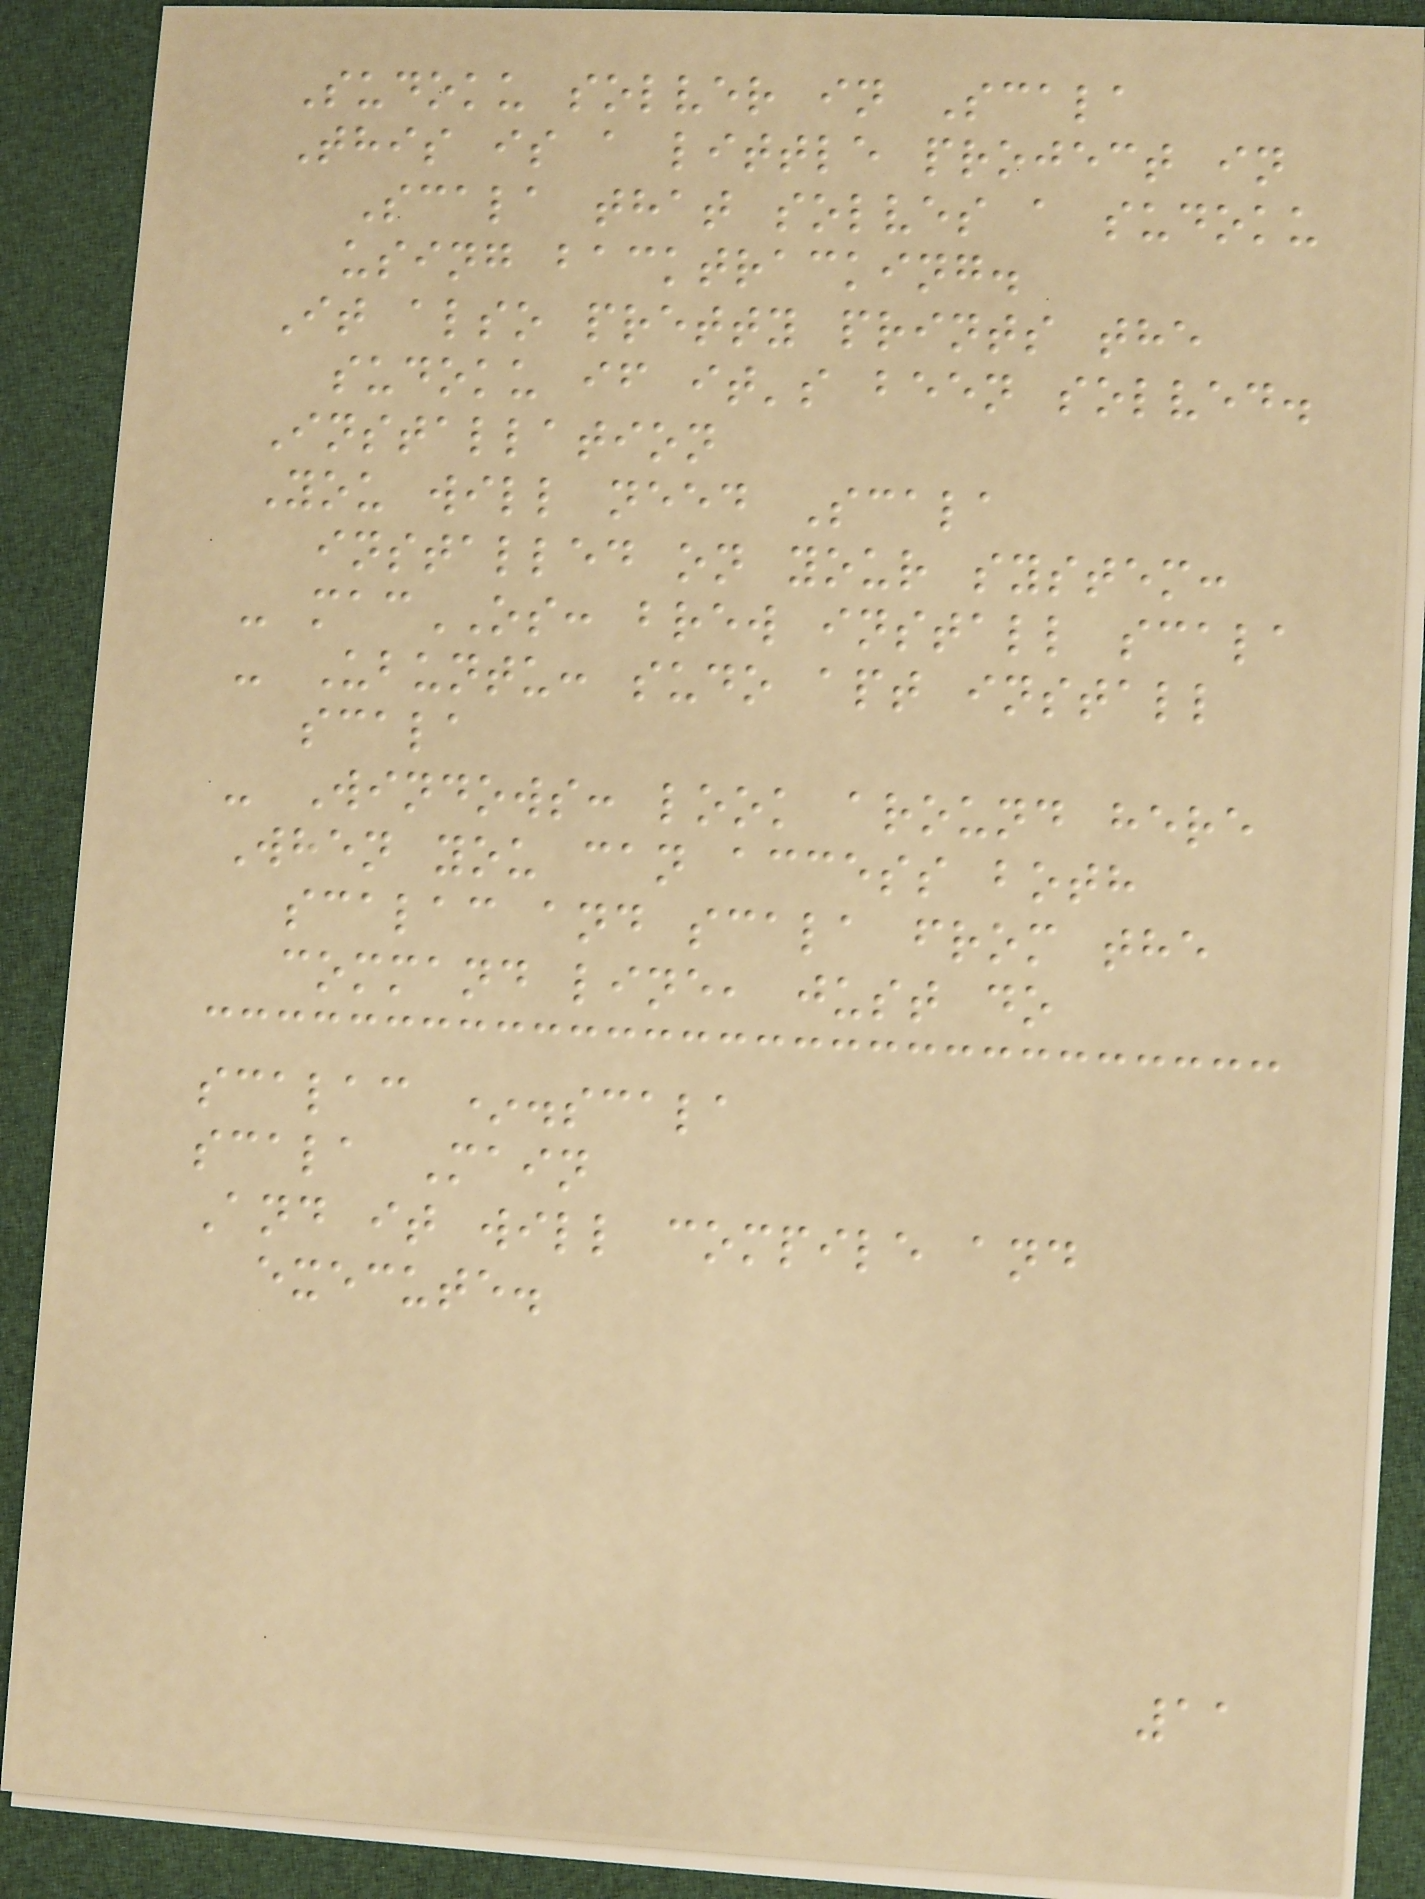Sudoku solver in Scala
This is a little project in
Scala that solves a sudoku
using backtracking.
It also pretty prints the
sudoku if it's been solved.
Installation
You will need Scala
installed on your system:
- macOS: brew install scala
- Ubuntu: sudo apt install
scala
- Windows: look around here
When you can access both
scalac and scala from the
command line, just do
scalac *.scala
scala Main
And it will compile and
execute.
11
